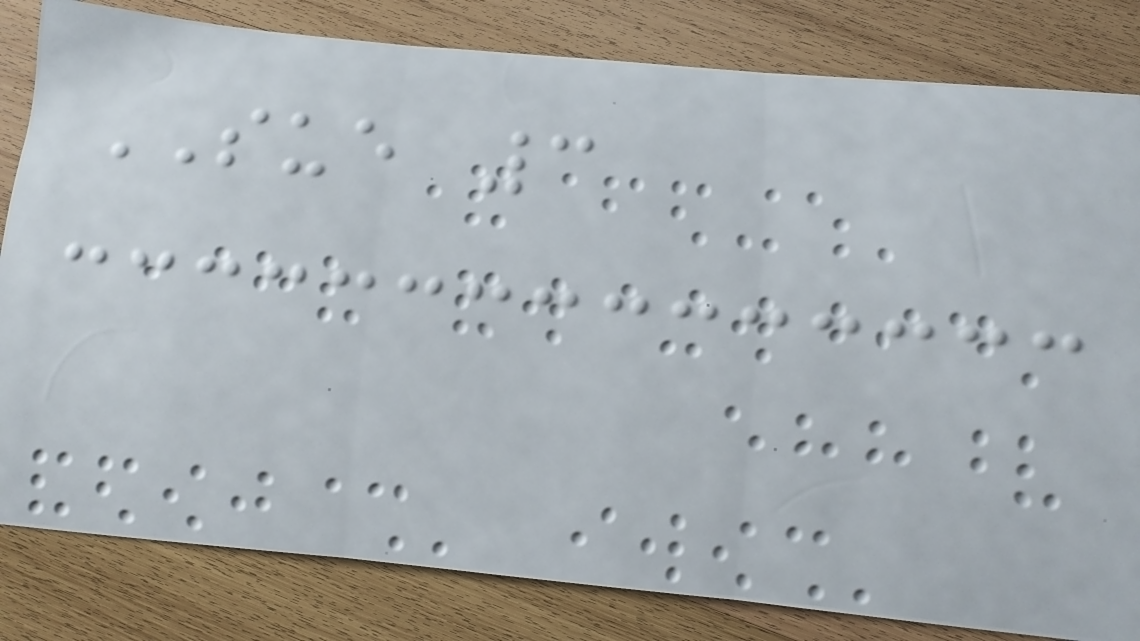SUE 3
